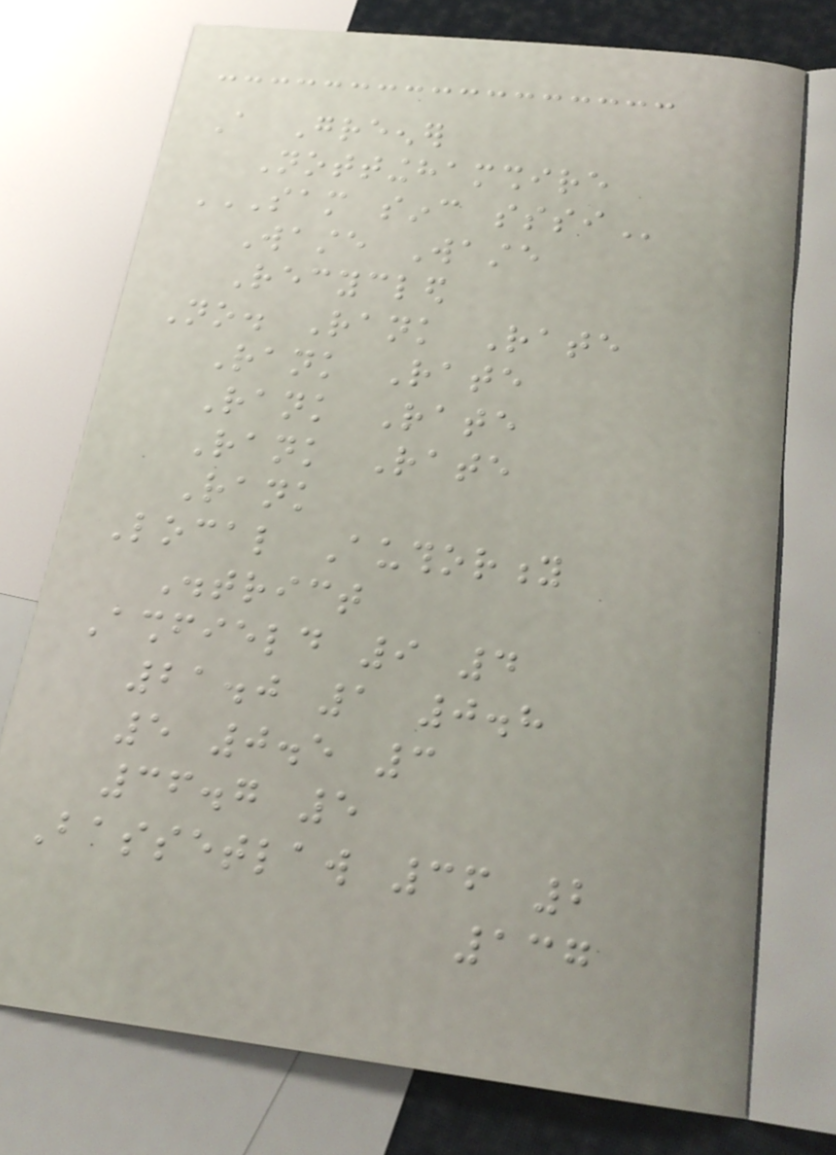A Greener
Nottinghamshire
SAM SINC SSSI
Waste Waste
Recycled
No. Rank Rate
Rank Rate
Rank Rate
Rank Rate
Rank
Local Authority
District
Ashfield 9 4
21.0 1 0.8
5 0.5 3
36.7 5
Bassetlaw 36 2
137
